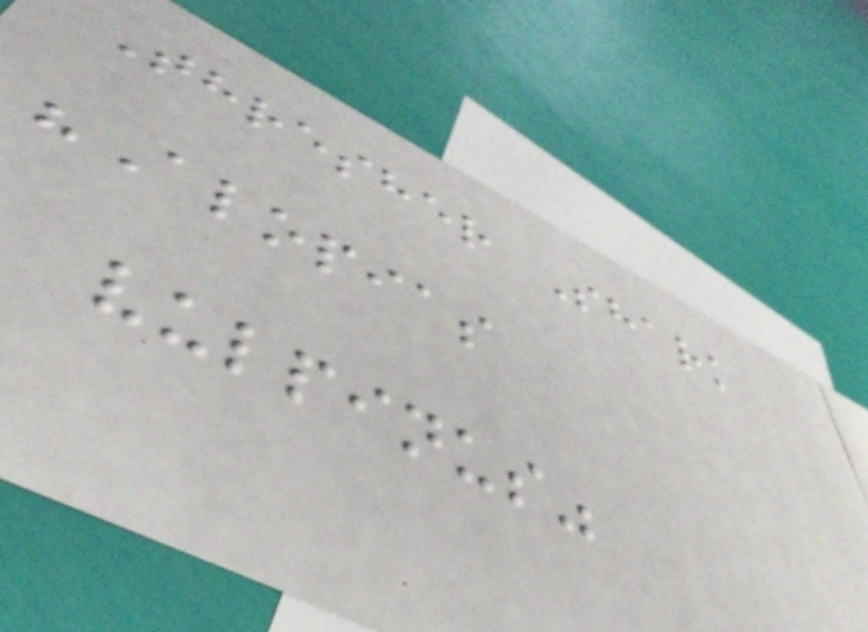Thresher Shark
"Alopias
vulpinus"
